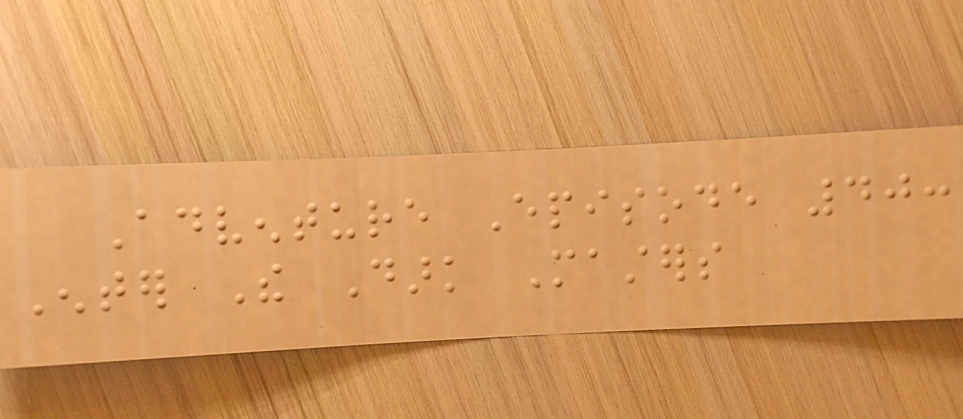Adventure Episode 40:
Enter The Dark Masters
